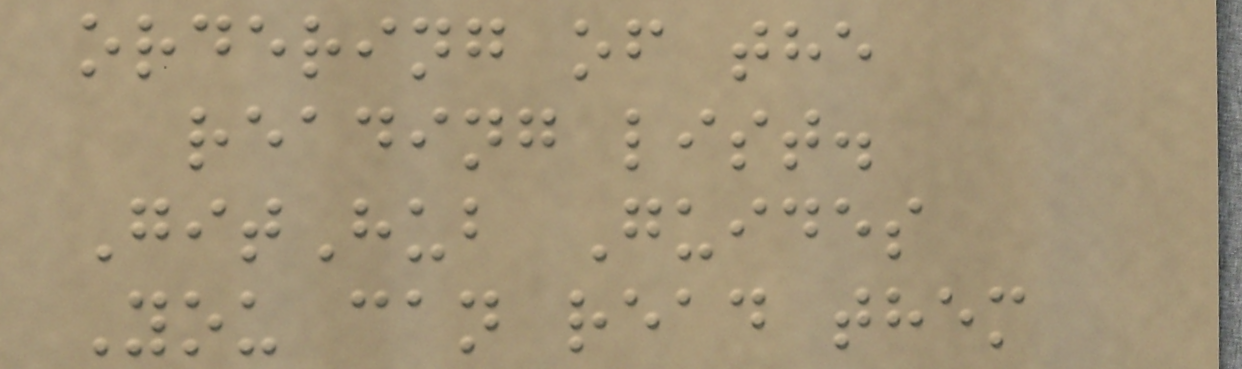ordering of the
reading list.
GitHub Guides
You can read them
